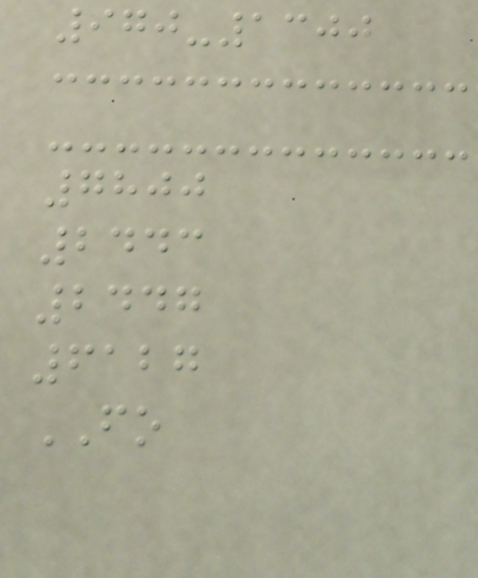970-1300
7800
2443
2447
6127
FO
